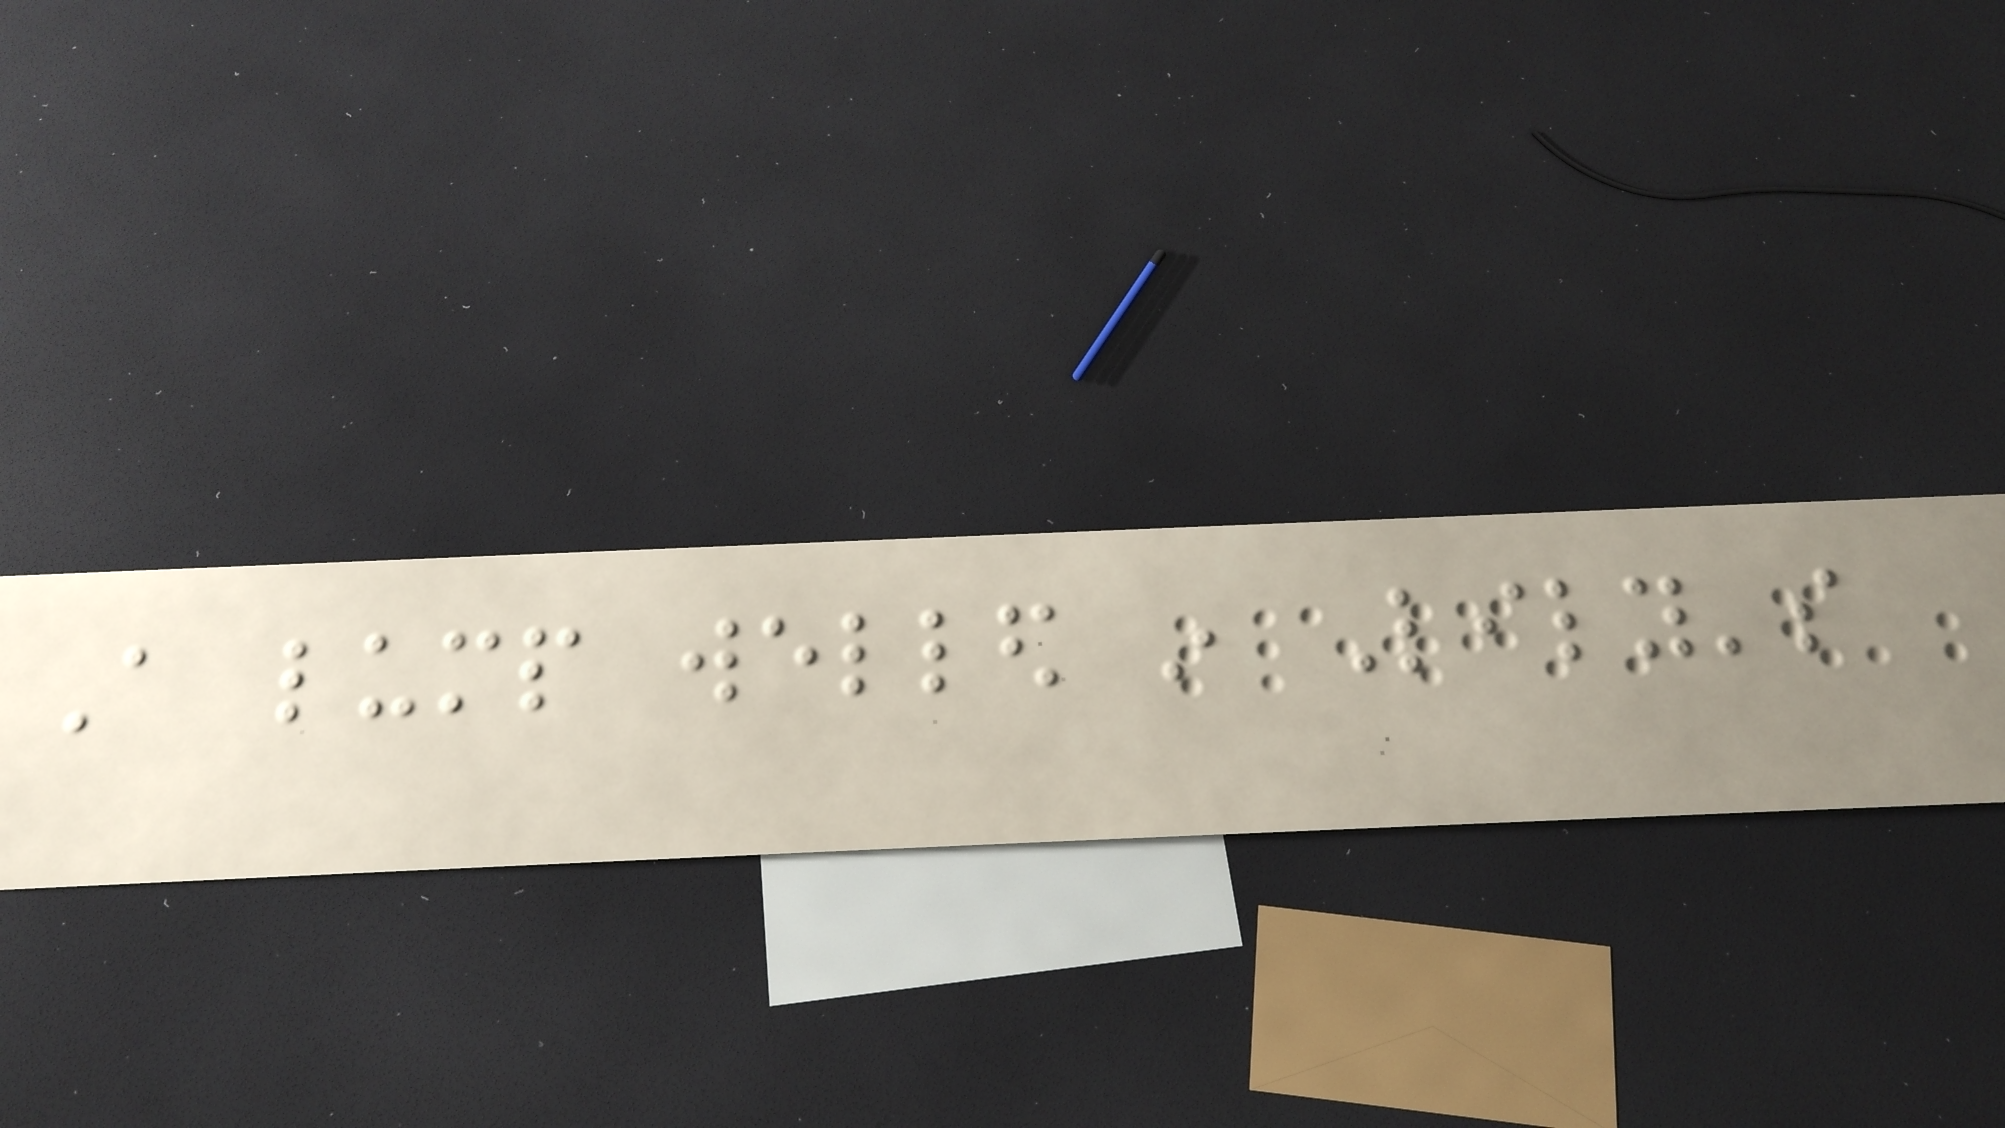A lump welled in Lily's
